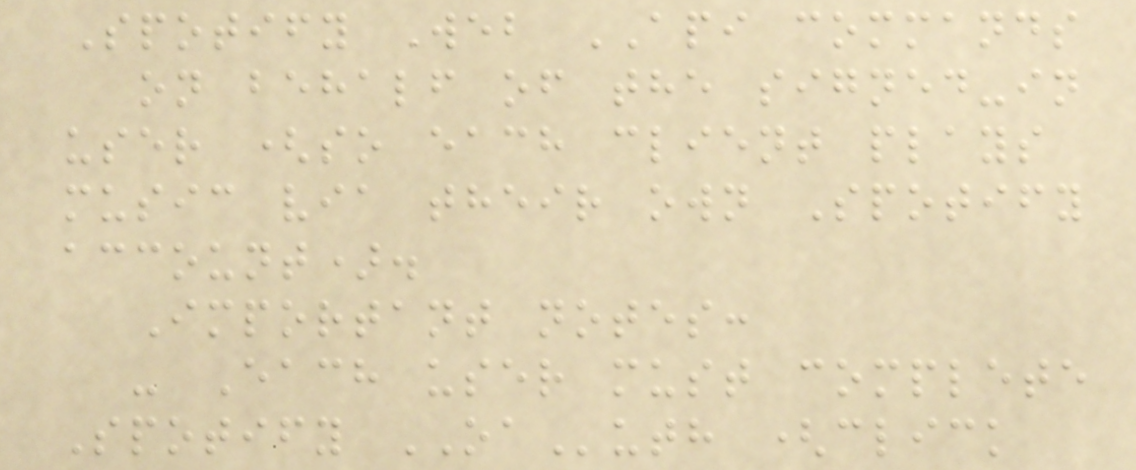Spotify Web API commands
on behalf of the signed-in
user (so each client plays
music via their own Spotify
account).
Important notes:
- Each user must complete
Spotify OAuth (click
